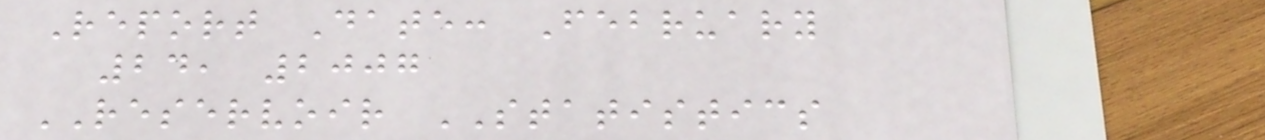Report Date: February
24, 2007
RESERVOIR STATISTICS
